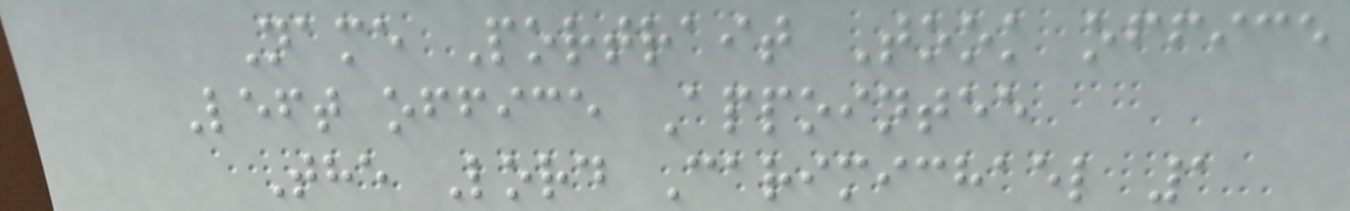Name Portrait Took office
Left office Appointee
The Lord Carimichael 1
